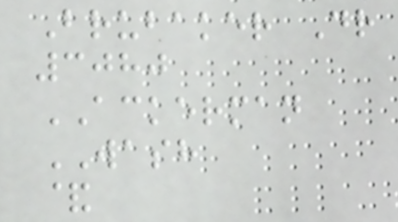Brubaker Dr
3080
ACKERMAN
WASH
&
